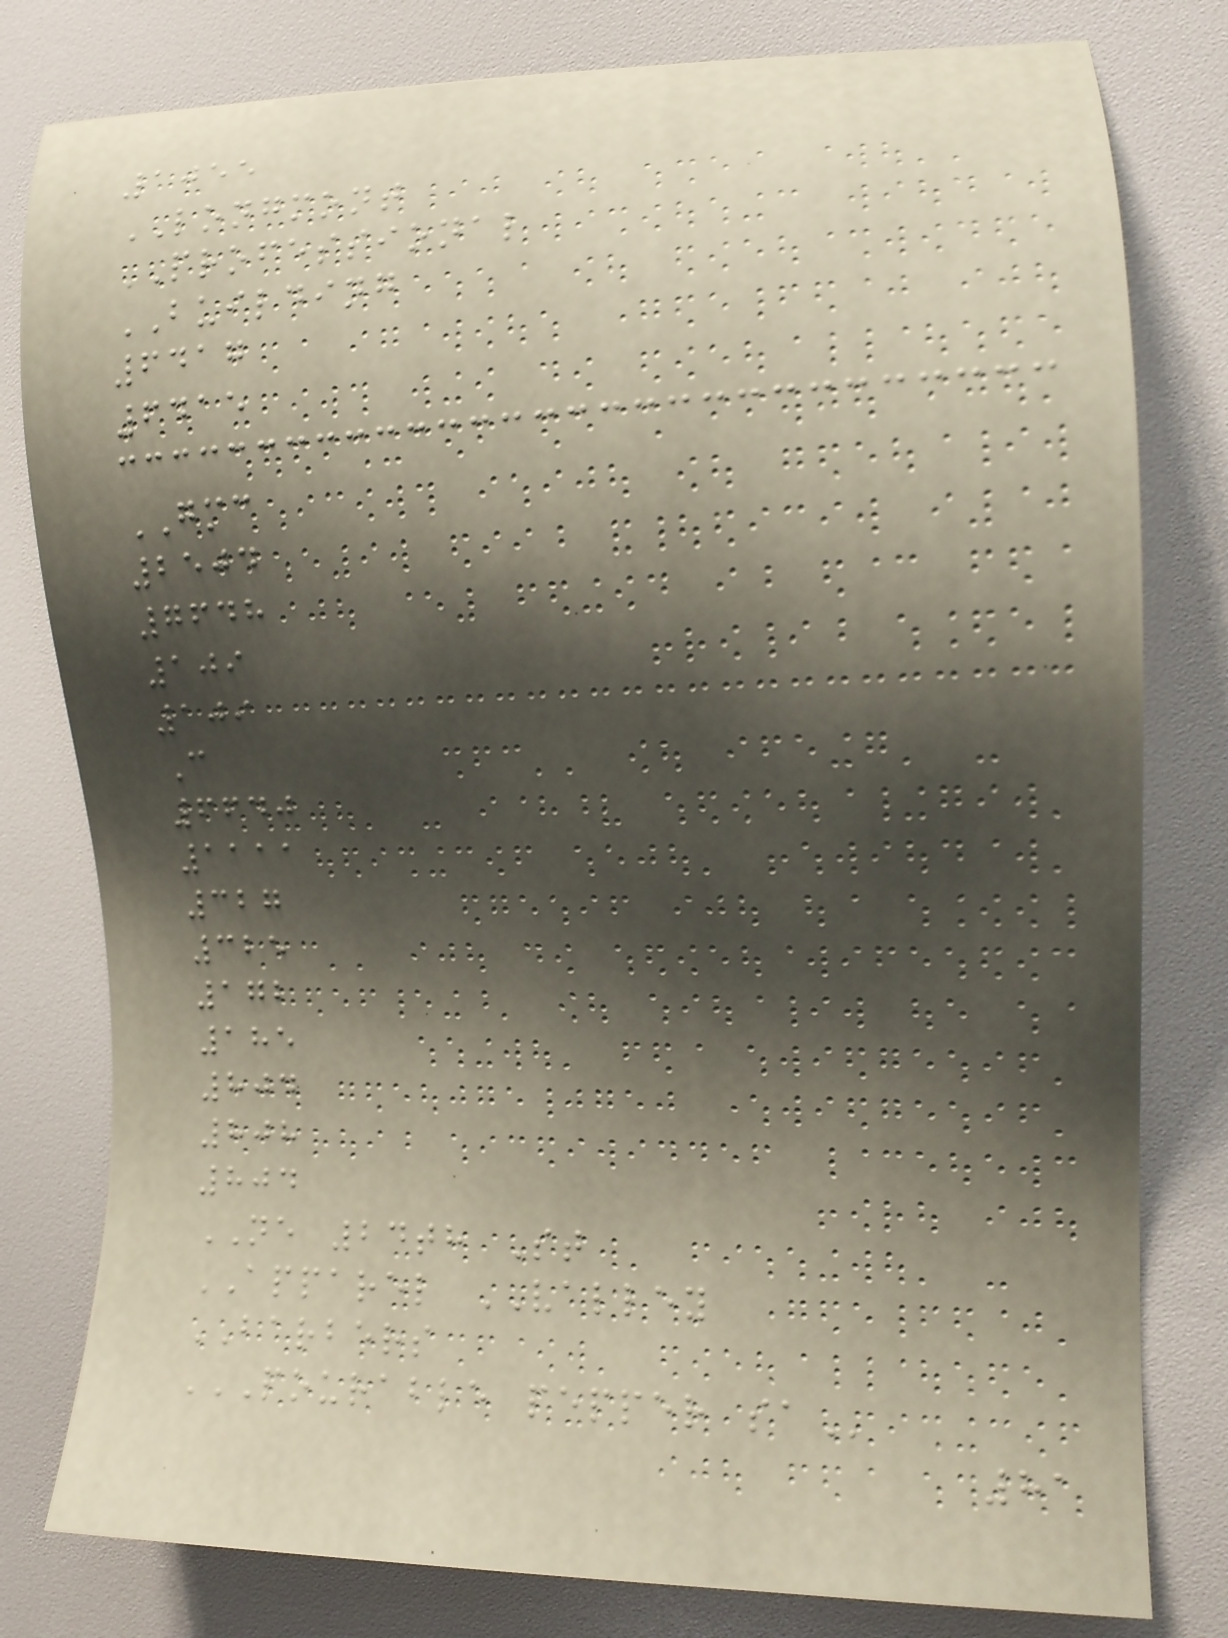1055
LONGMONT
PROFESSIONAL
BUILDING
6417
6415
GMC
2504
7648
109
109
C
6640
1111
327
325
172
185
804
808
804
NE 24th St
APPAREL VALLEY
BARBERS
POURABLE PEPPER SA
81
